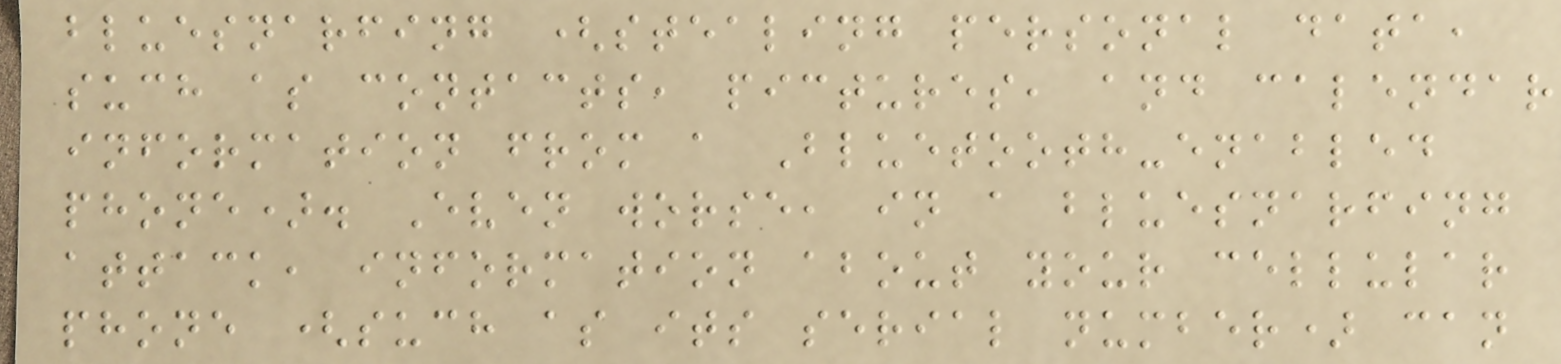bluesnarfing (stealing personal data,
such as contacts, pictures, and calendar
information from a Bluetooth-enabled
phone). Even worse, in a bluesnarfing
attack, information about your cellular
phone (such as its serial number) can
